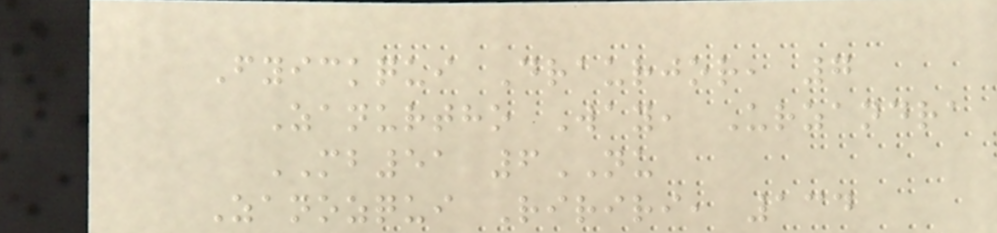Fyickqui Draurjor, 7
Zanurtho Way, Urzandra
MB51 6NU
Zanozqui Ririri, 134
